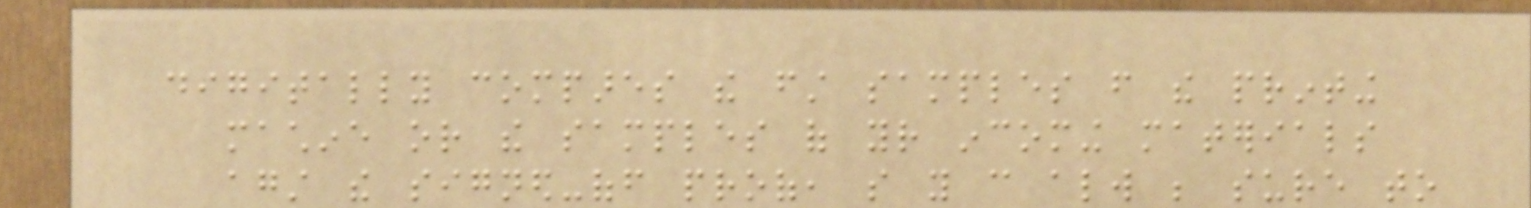digitally compares the first samples from the printing
machine or the samples of your incoming materials
against the signed-off proof, so you can always be sure to
